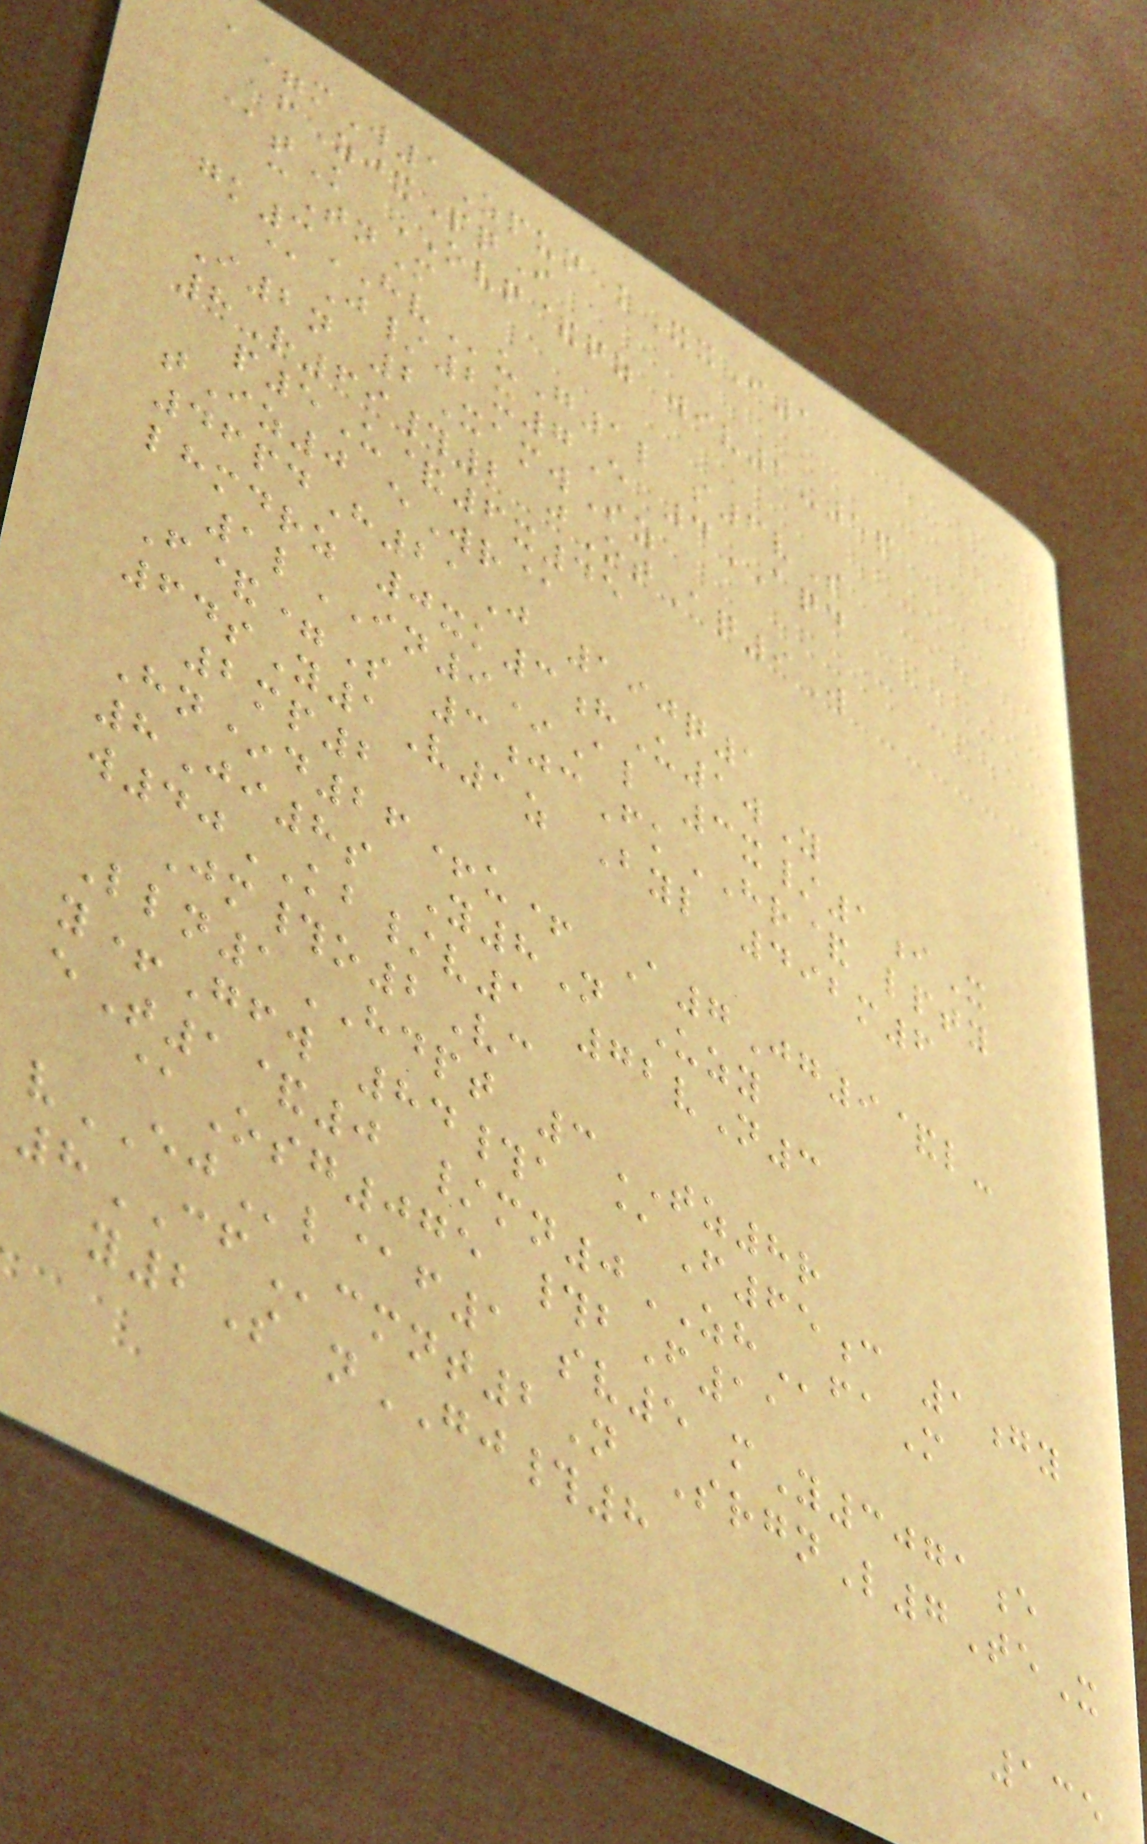a=mW1Zpun kXxI1
fZjxPqI
@tK OVQ&qz wiv1-5p
cTnM
gk3HVuG1l s6vS
@J/2x7E 4AQD
I2n 2XamwSz
8R69#2 jOtAq9W
p5U&6x45
tIz0 eWr@
46pdH21J 190q1
lhmdrz 0xk3hU1wY
1lIN9*Al 3x/1iX
F&=S 3jcFkHR& lpty
64sY1V1z Byl 492m6
2mp2
Hn*d26+u+ A7Jg9&l-
8Ji8s Y8N Uzy
w40KB/v1 72vN3
Jm#o2Vc
Lln1HDPT 3TZ8r
y+Gfw 84#a @F65c 1gy
eT1&0 /mn0ZHfaM
@Osg075 #bF11
vEJl@f1 sv5 mY3071e
8CFcmnt2N SrgnL7TeX
y2S nGJ#8
135
